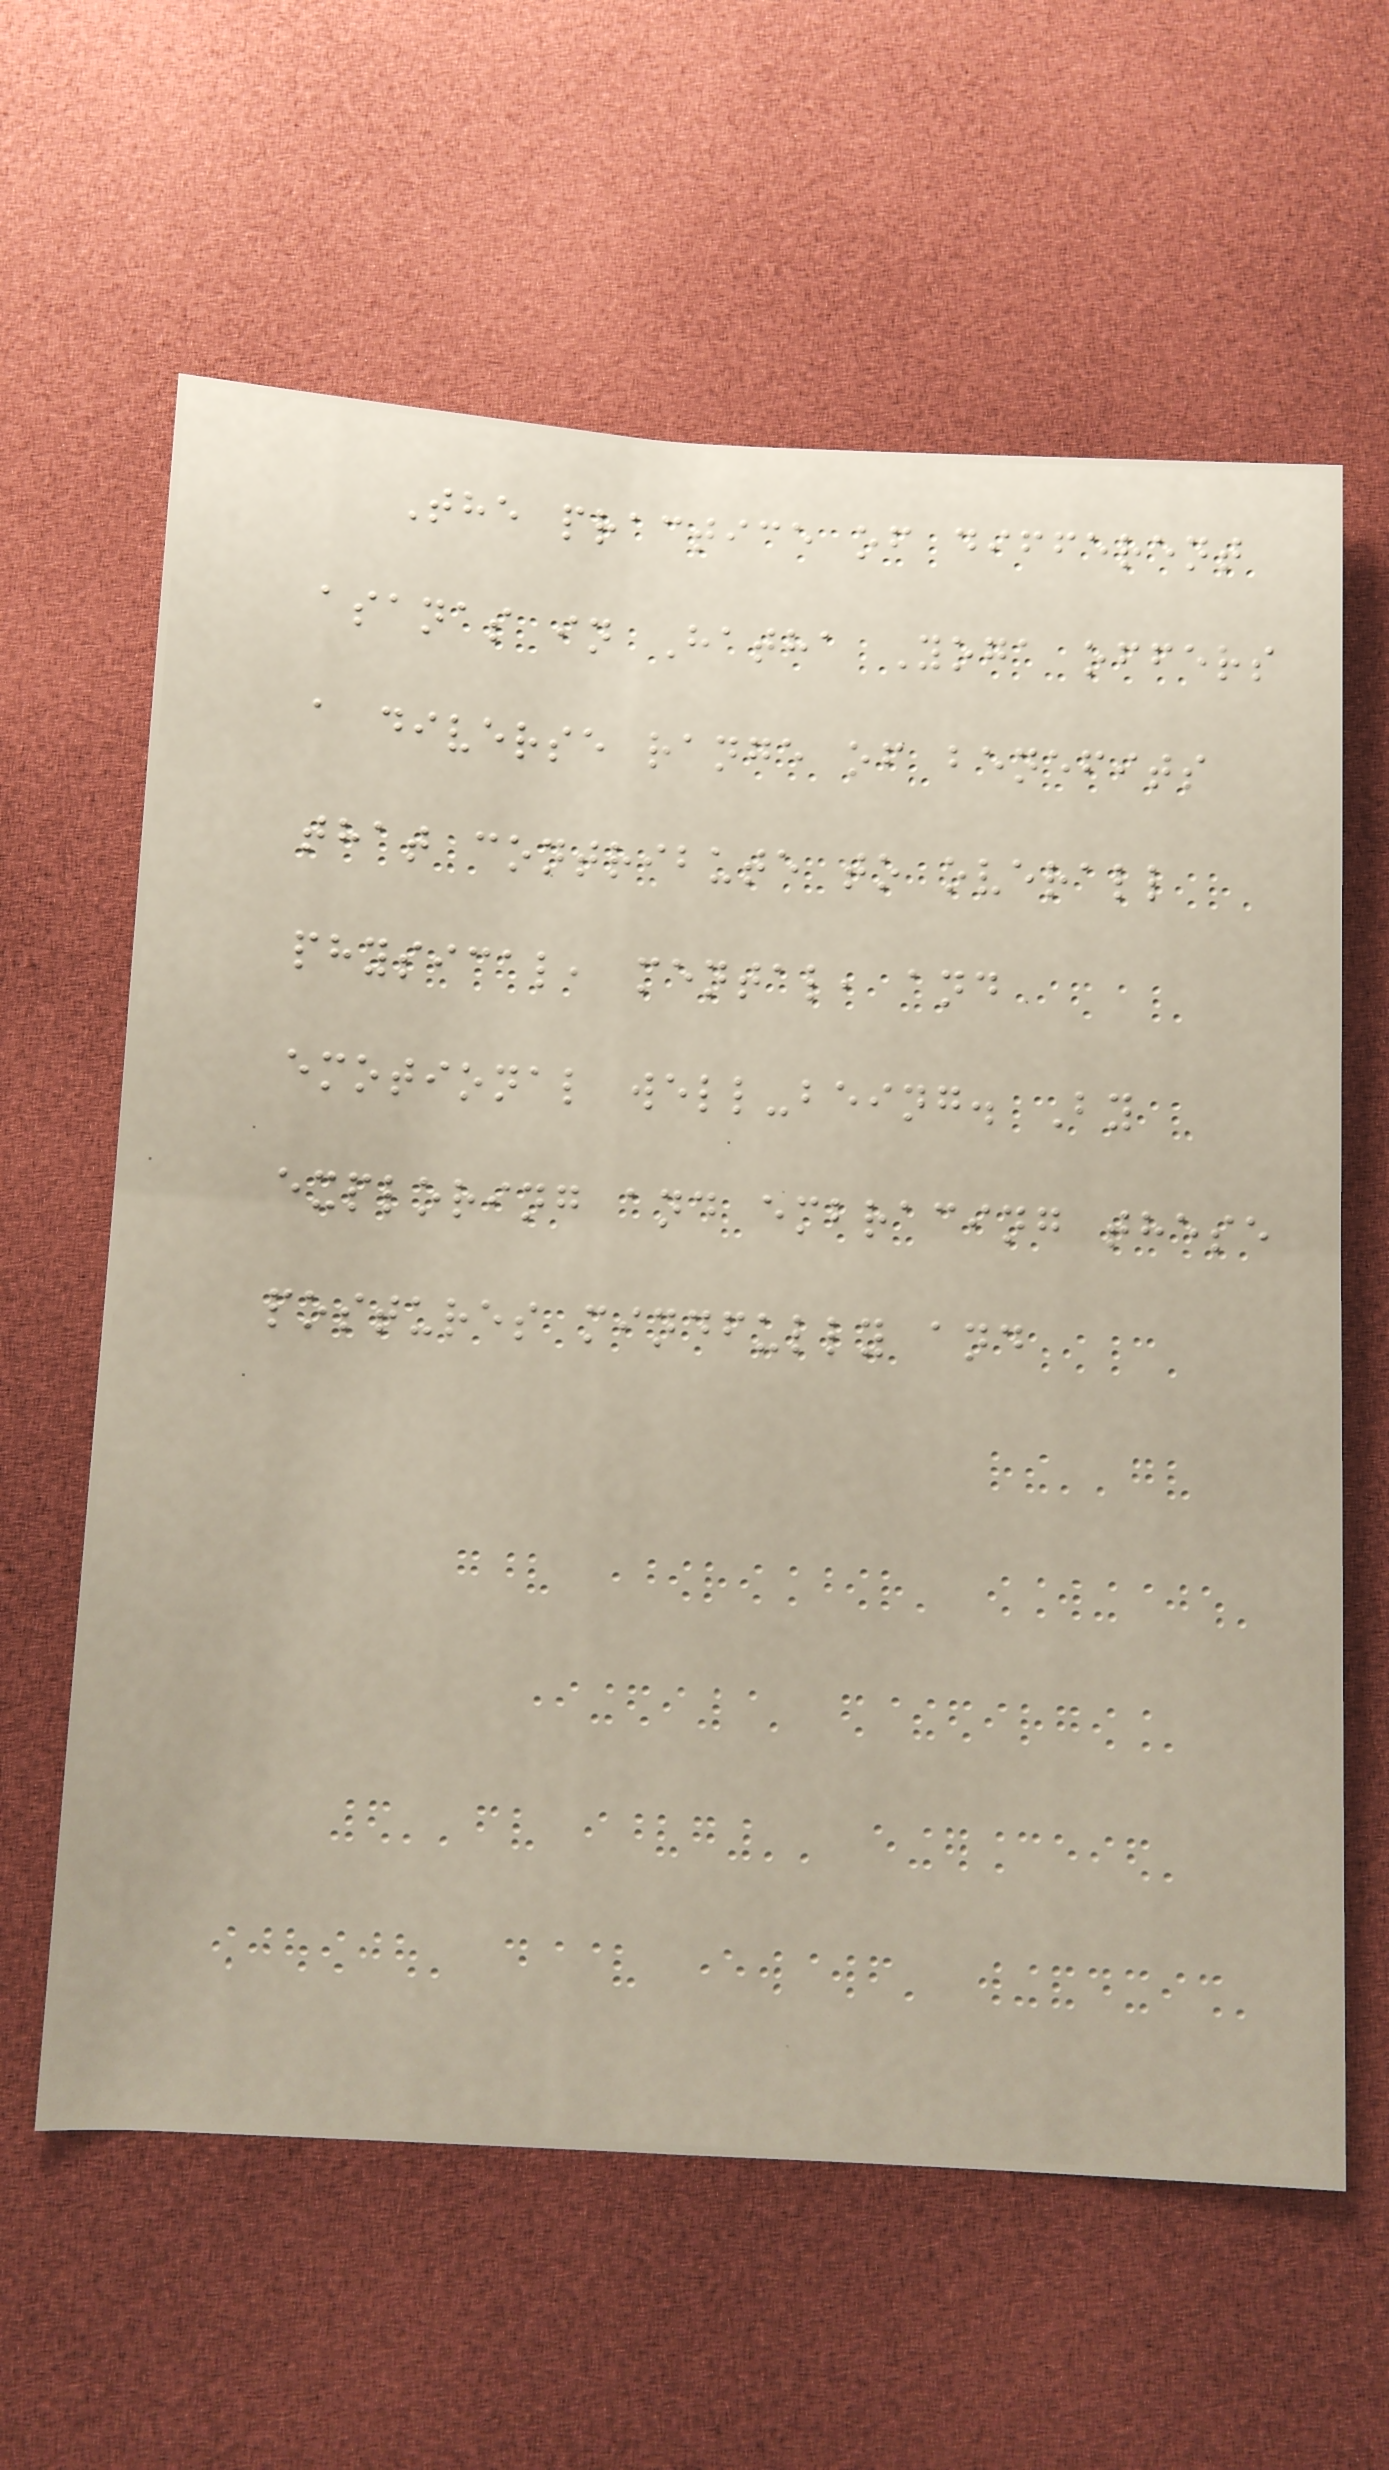The practice of different
asanas in Hatha Yoga offers
a diverse range of benefits
that contribute to overall
physical, mental, and
emotional well-being. By
exploring and embracing these
postures mindfully and
